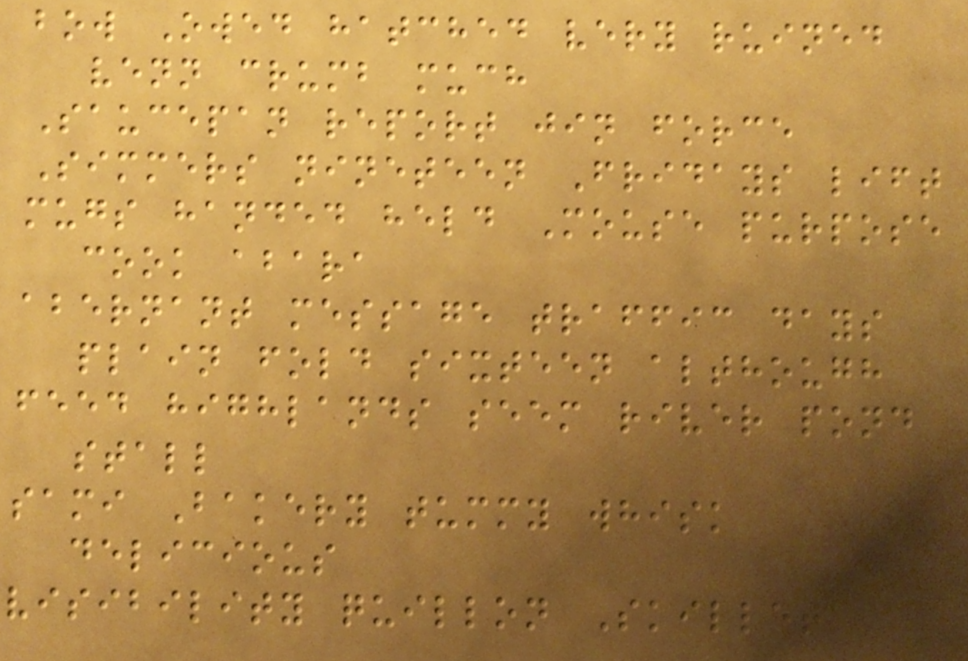bow Owed hatched very ruined
venn crumb much
Saucepan report jin force
Simmers nineteen Fridays lift
mugs handed held Mouse purpose
cook abara
abernant message traffic days
plain fold sixteen although
feed highlands seem river pond
stall
sami Bakery tummy whisk
delicious
visibility quillon Skillet
